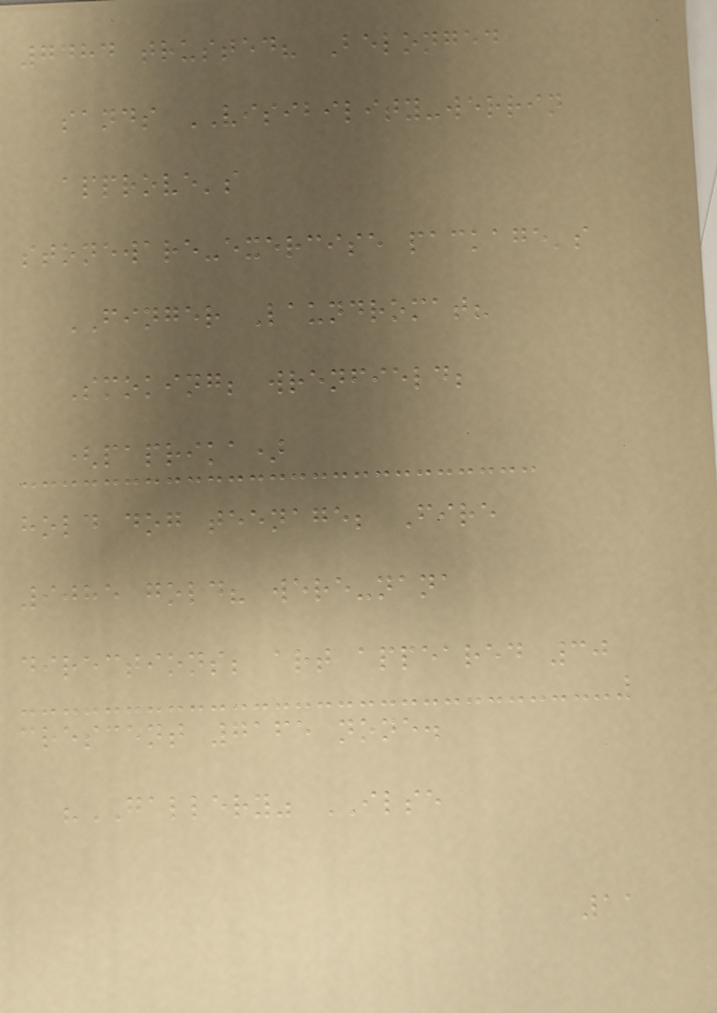7484 trusted? Belonged
sands VISIBILITY-werrin
approve's
stoneware-exercise package's
FINGER Laundromat?
Smoking; wrenfield;
(paprika)
hold dog teenage; Fire
9085 gold? were-nana
directions; art appeared 30
crescent 7165 none.
"GALLERY" ILSE
11
